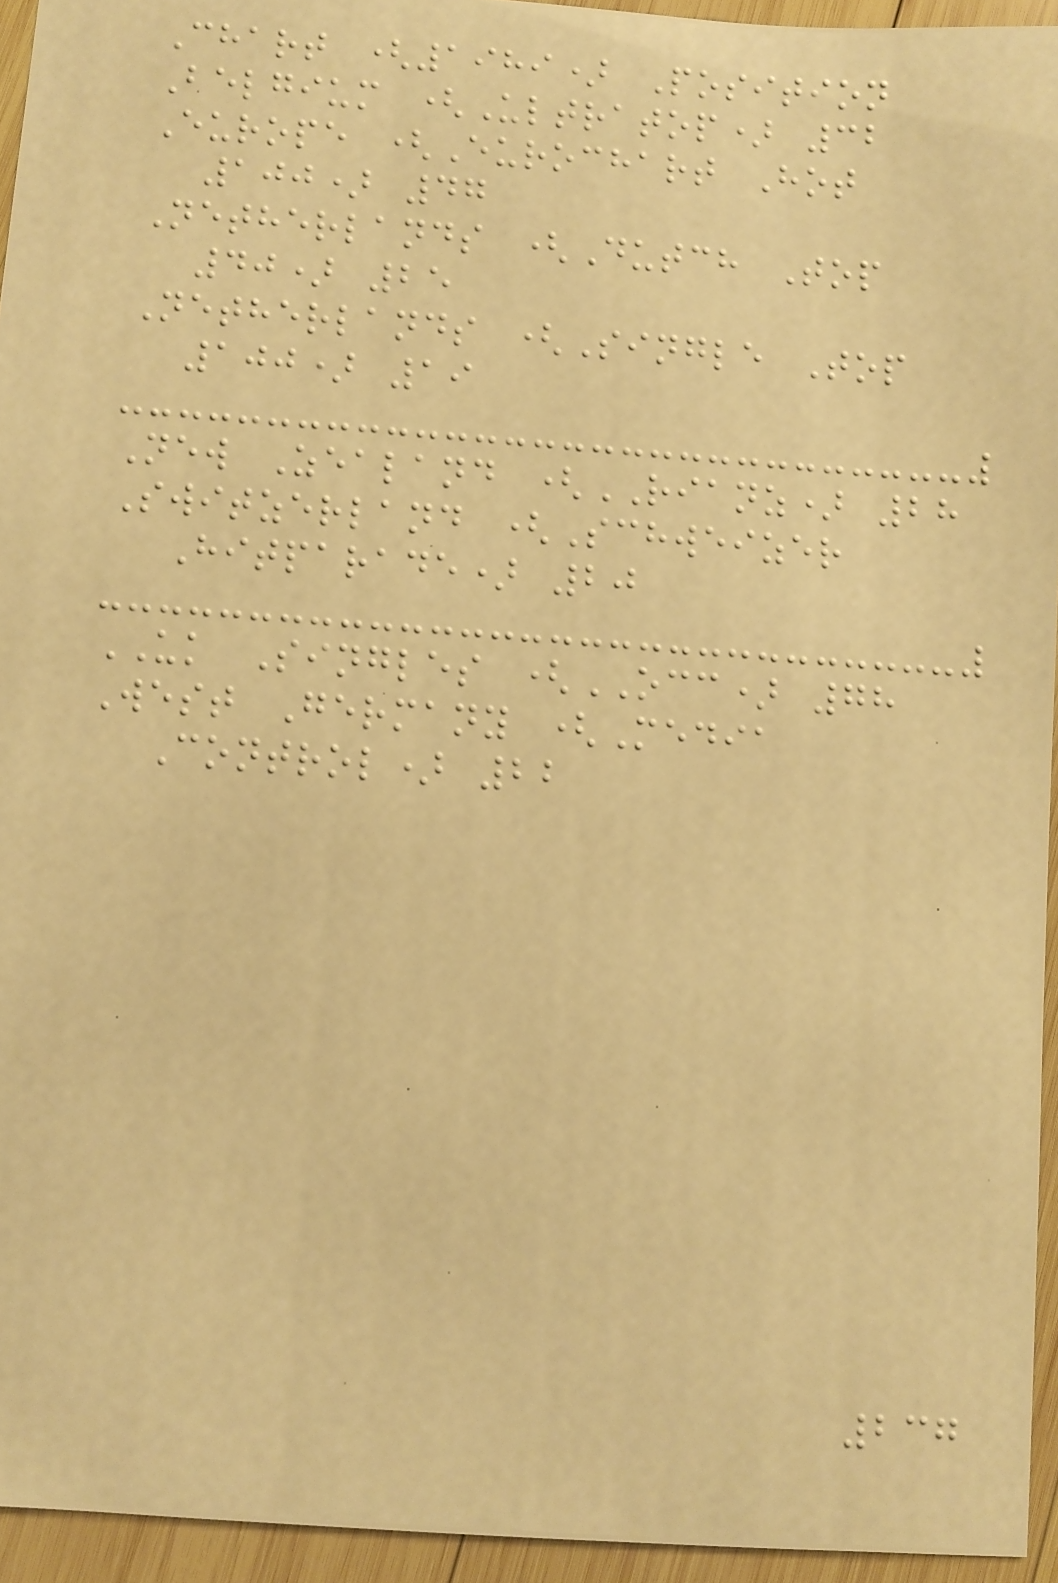Chart (1989) Position
Belgium (Ultratop) 32
Europe (Eurochart Hot
100) 47
Netherlands (Dutch Top
40) 25
Netherlands (Single Top
100) 19
New Zealand (RIANZ) 28
Switzerland (Schweizer
Hitparade) 20
UK Singles (OCC) 78
West Germany (Media
Control) 22
237
